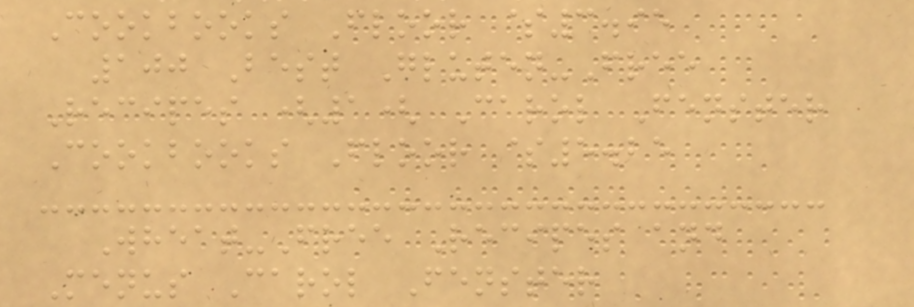Cookbooks Floor $3.95
100 Best Gluten-Free
Recipes (1( Carol Fenster
Cookbooks Floor $5.25
Wheat-Free Recipes and
Menus Carol Fenster
